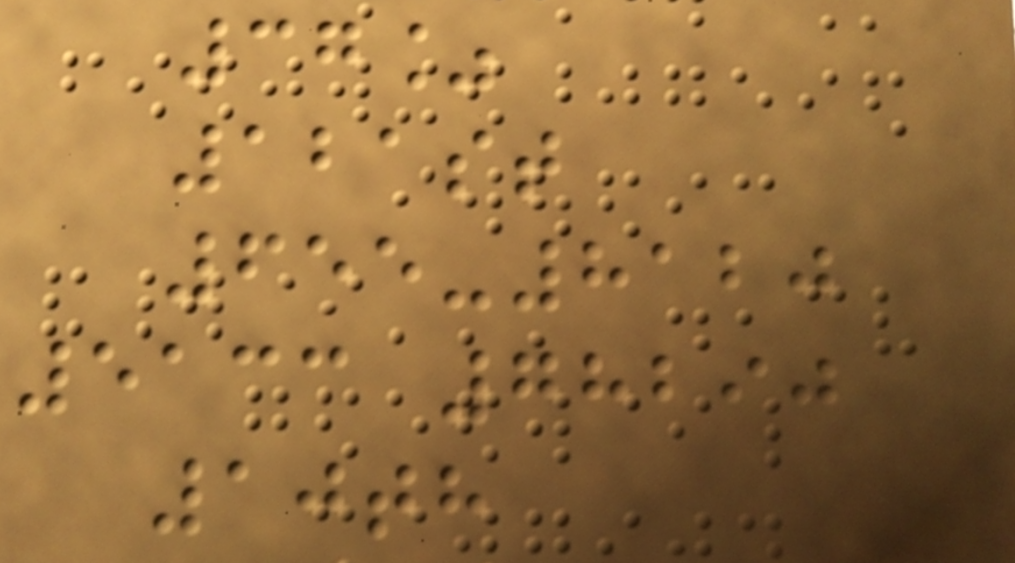37%
121st
655-8120
5133 78290
10th
